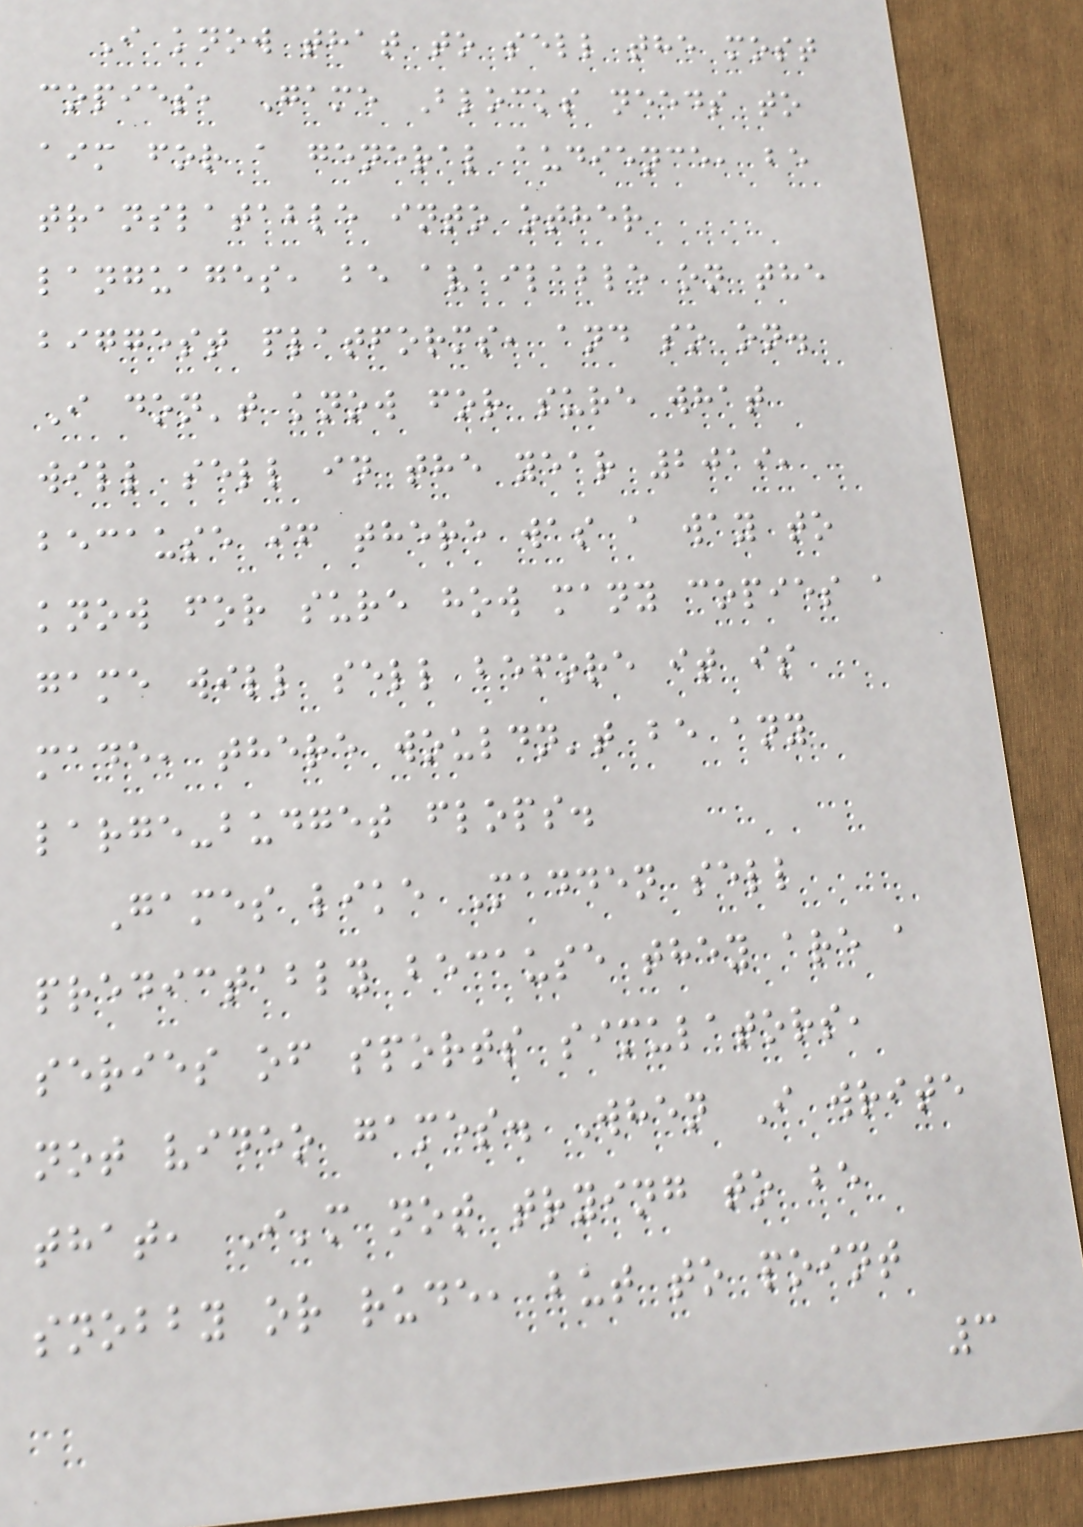I know that to sell the most
copies, Game Blocks needs to
aim for a general audience, be
translatable into other
languages, be available on the
biggest platforms, and so on.
I don't know for sure what
will sell in the year 2019,
because if there was a way to
know for sure how many copies a
game will sell before it is
made, there wouldn't be any
large-budget flops.
Games like Madden sell
predictably because they are a
series of sports simulators,
not video games. When I write
that, I'm not trying to be
snobby or rude, but to point
3
